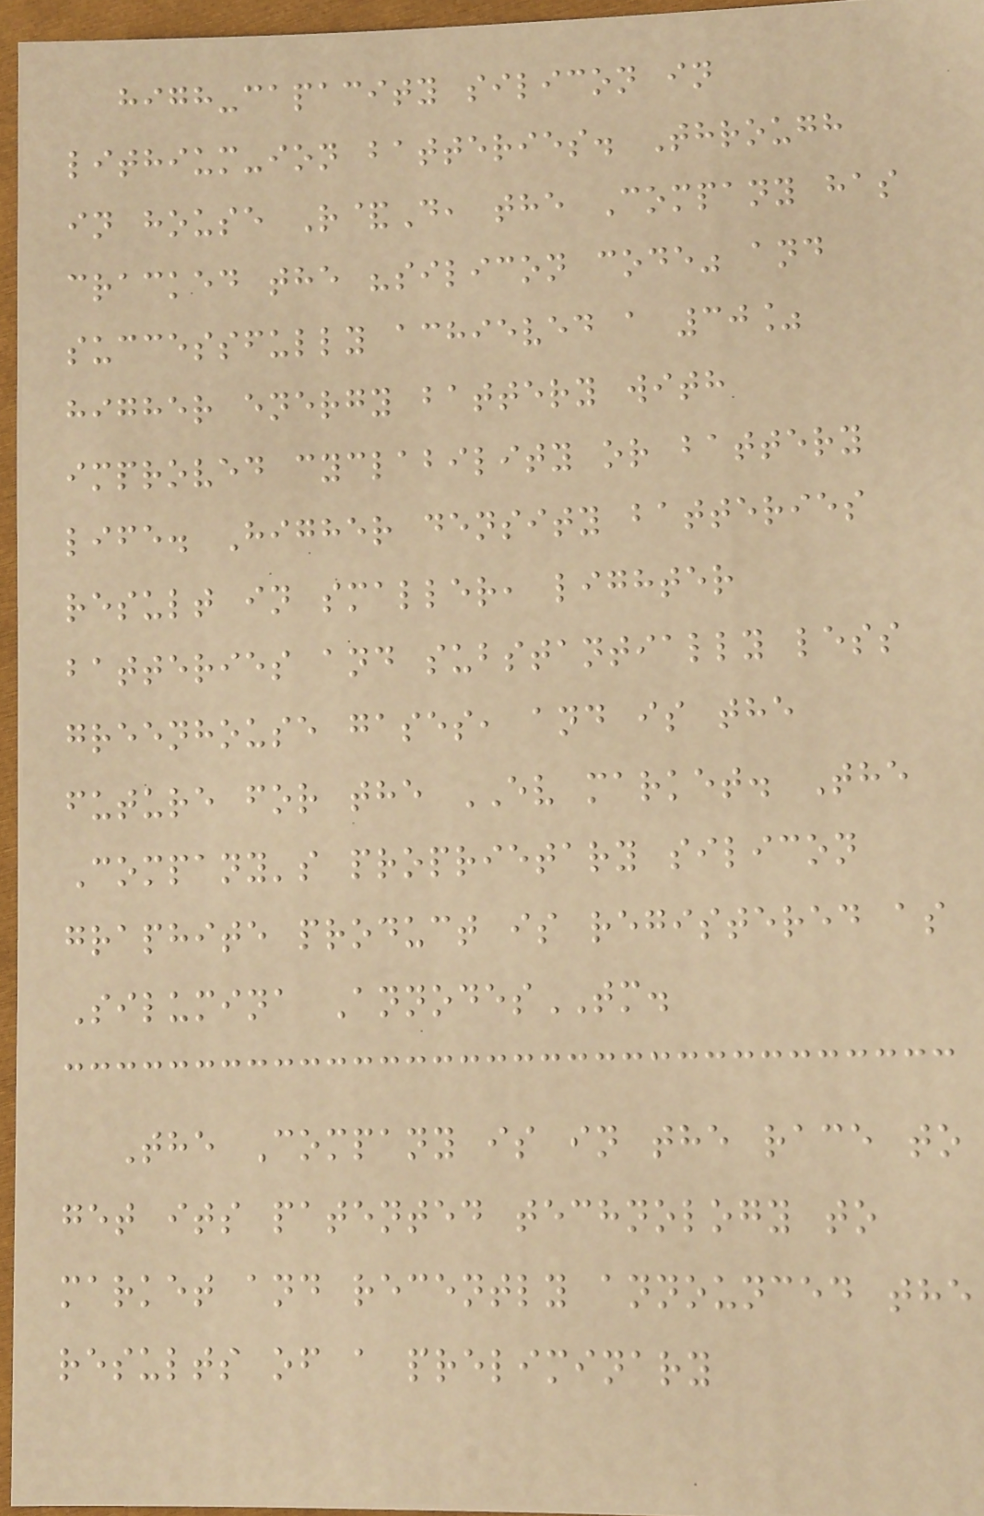high-capacity silicon in
lithium-ion batteries. Through
in house R&D, the Company has
cracked the "silicon code" and
successfully achieved a 30%
higher energy battery with
improved cyclability or battery
life. Higher density batteries
result in smaller, lighter
batteries and substantially less
greenhouse gases, and is the
future for the EV market. The
Company's proprietary silicon
graphite product is registered as
Silumina AnnodesTM.
The Company is in the race to
get its patented technology to
market and recently announced the
results of a preliminary
